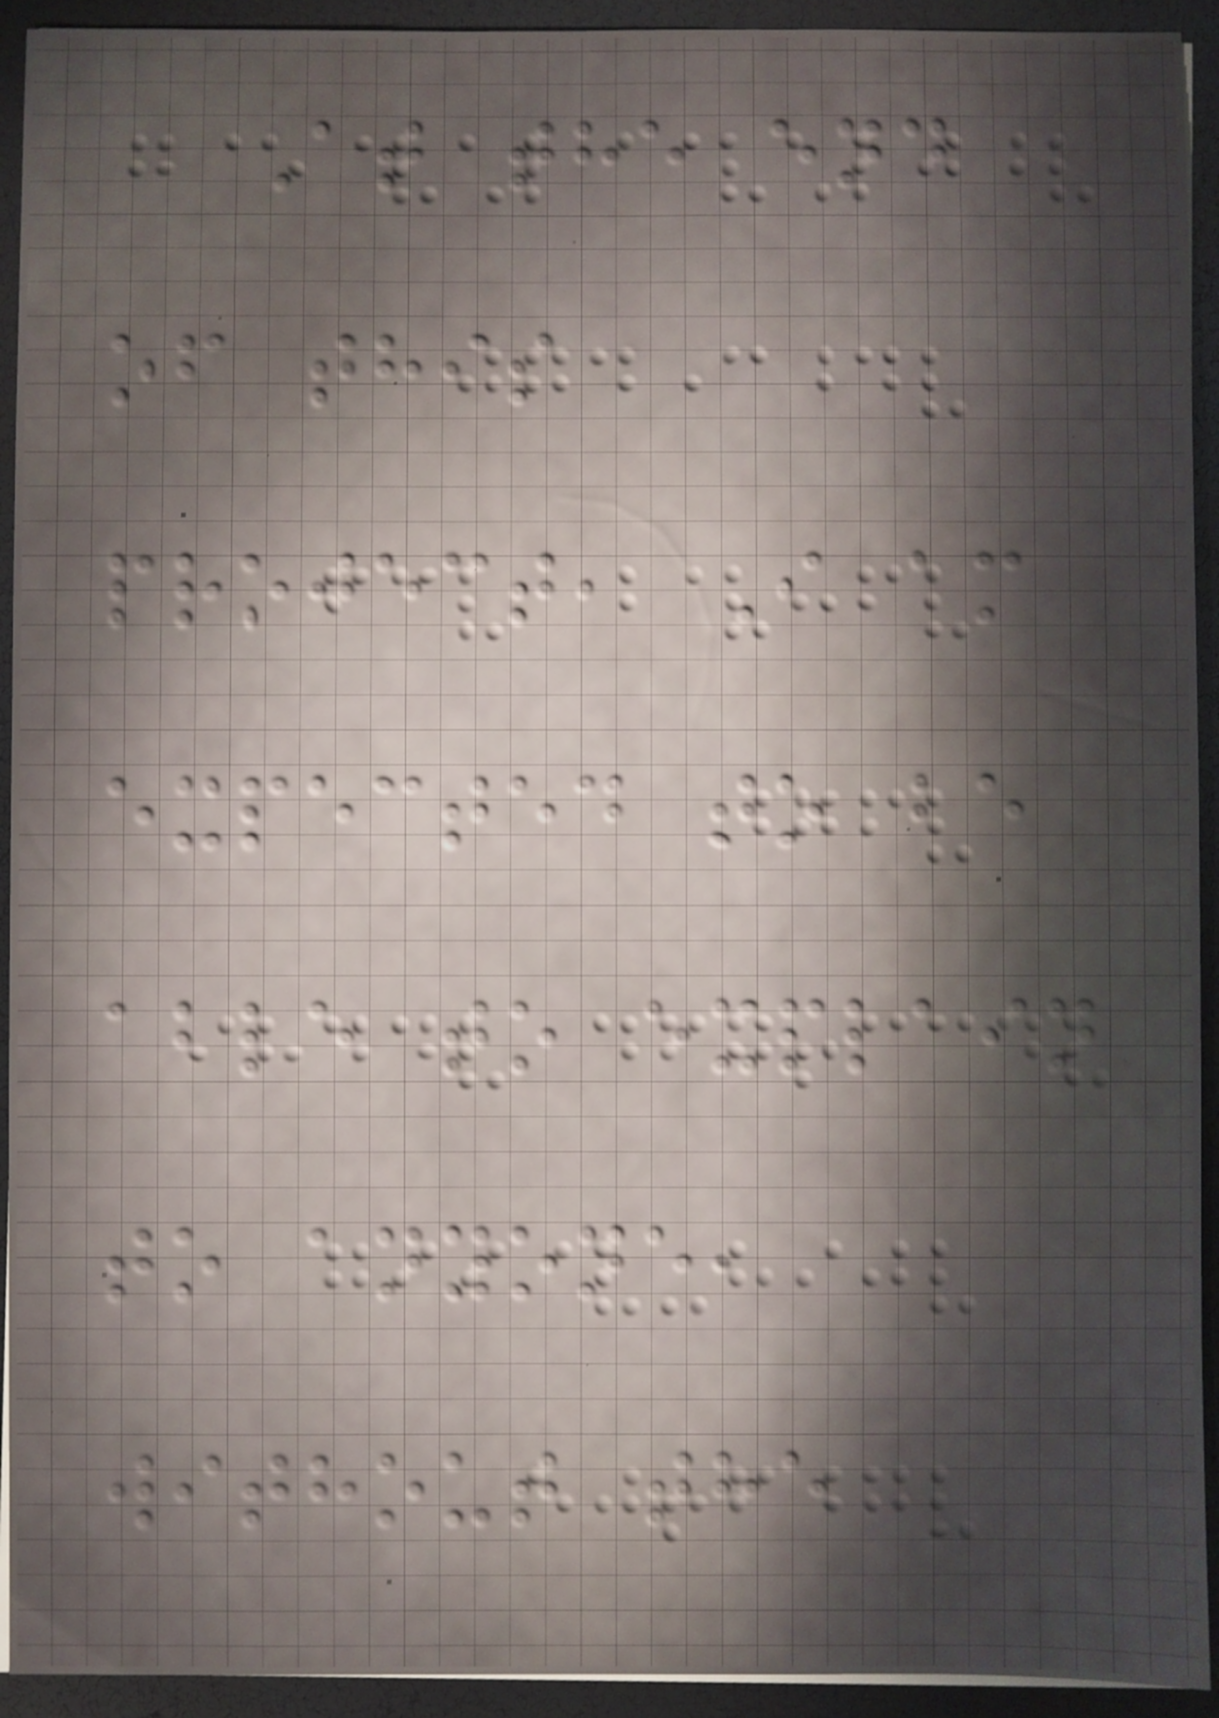At the end
of this
project, I am
expected to be
able to explain
to anyone,
without the
